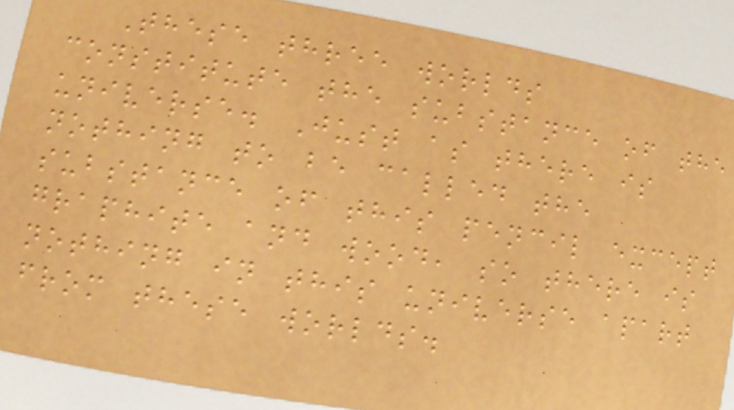These three worlds
constitute the substance of the
universe. Just as there is
nothing to be called the
substance of this pencil except
graphite and wood, so there is
nothing in this universe apart
from these worlds.
